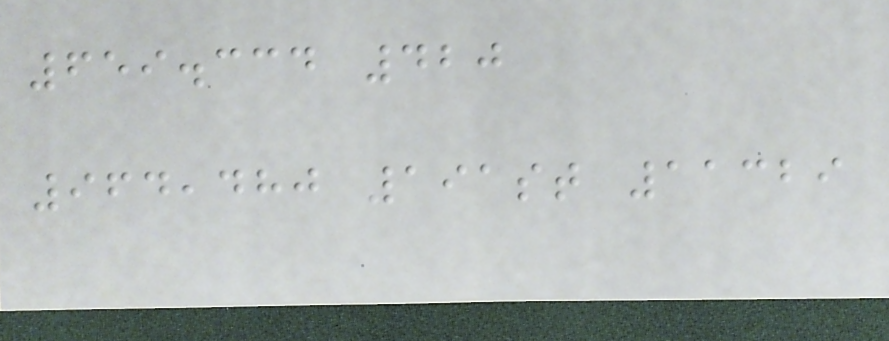659.334 420
964,480 191st 11329
